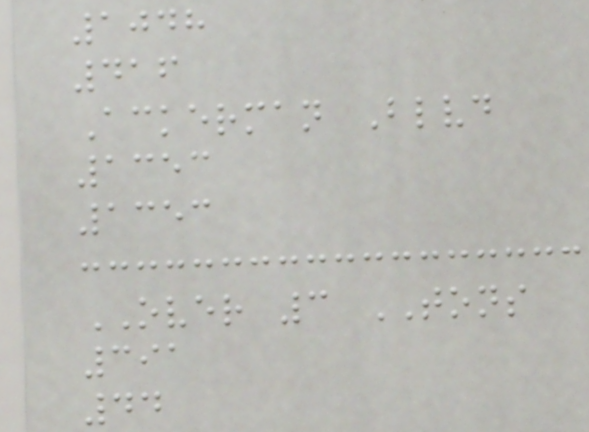1048
416
Ackerman Blvd
1353
1353
OVER 3 TONS
391
44
